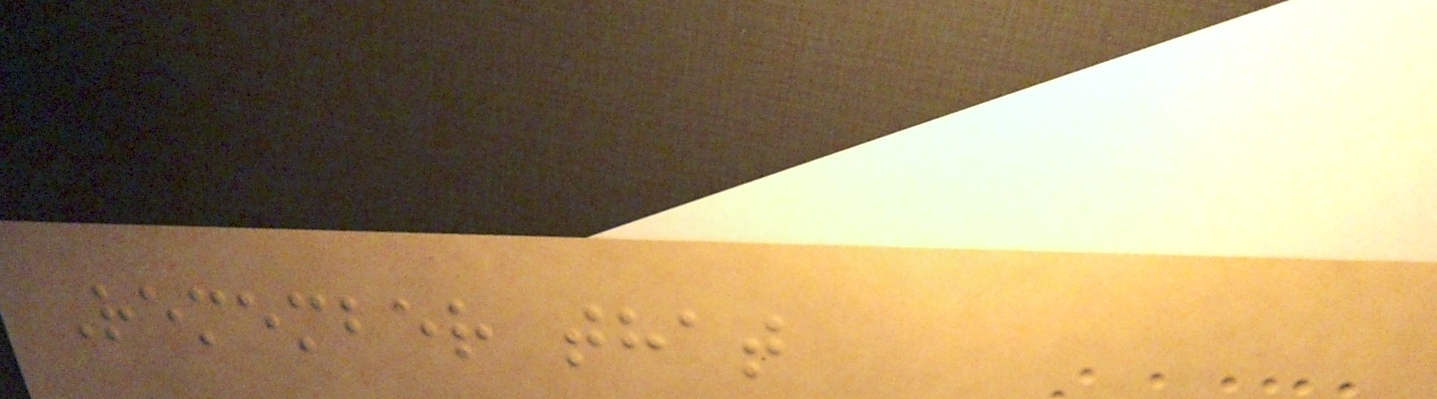Remember that
